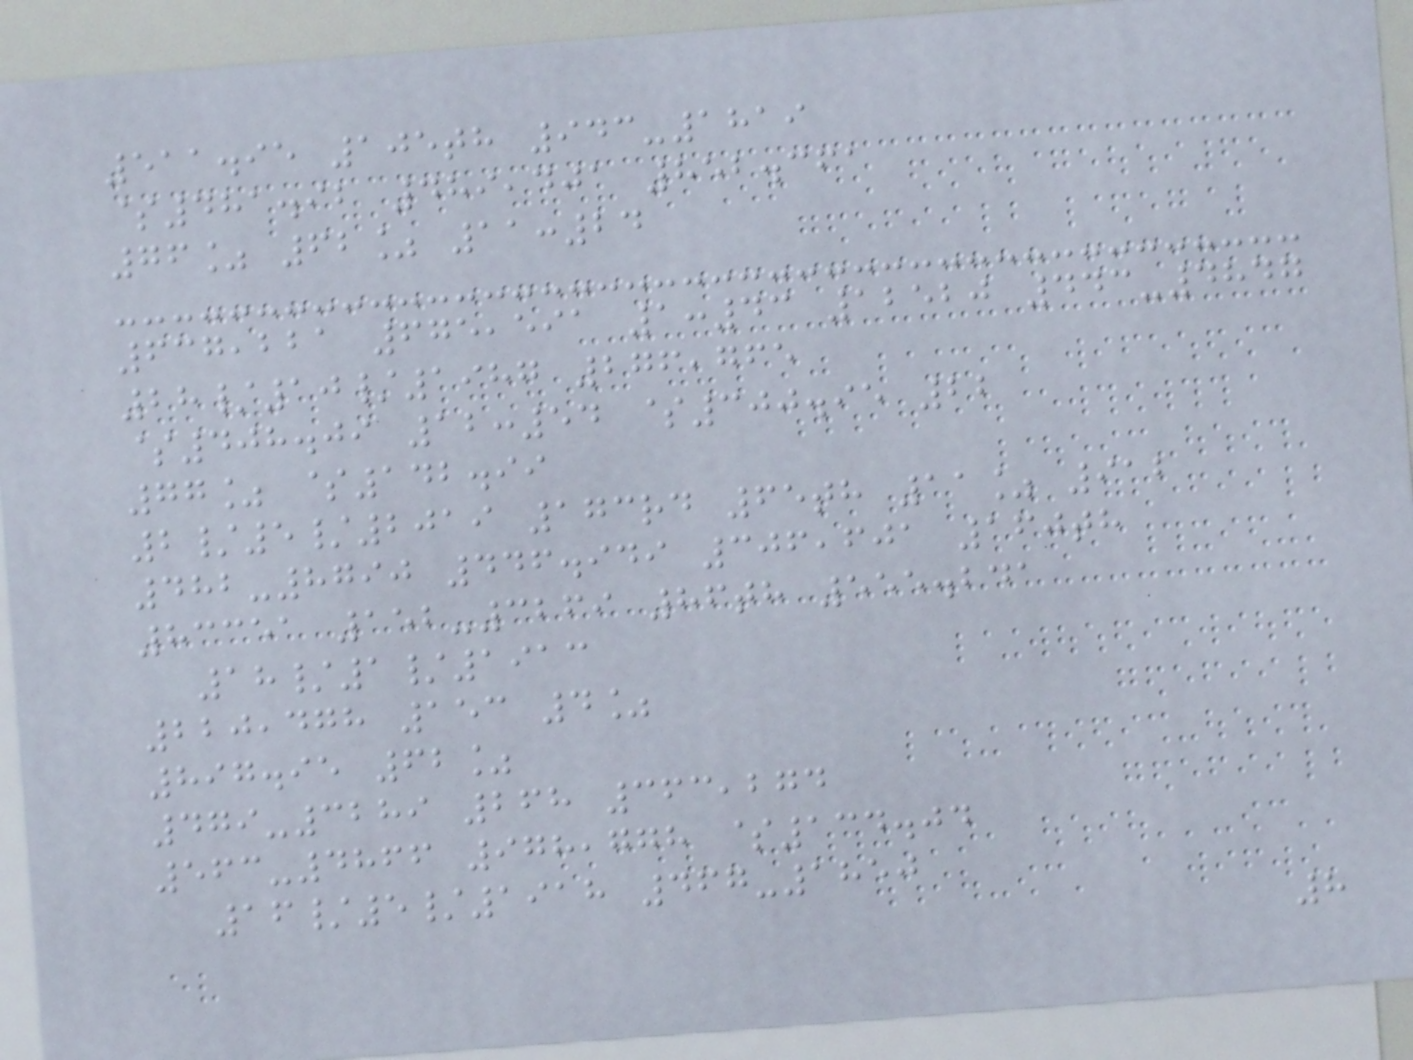511.95 105th 943-1819
$481.92 489,401 852.361
76% 62% 11:24
637,221 675,591 1:43 12520 443-4847
28/10/1987 276,765
$408.09 12:54 $300.95 22
77% $142.99
2/5/2019 173rd 65th 11% 912
482-8790 446.949 306,601 160th
83351 152-3269 86th 555.241
18/1/1913
220,478 153 4%
897.95 62%
479-3289 268 363,274
563-4866 978,778 $134.04
16/5/1918 467-1850
8
